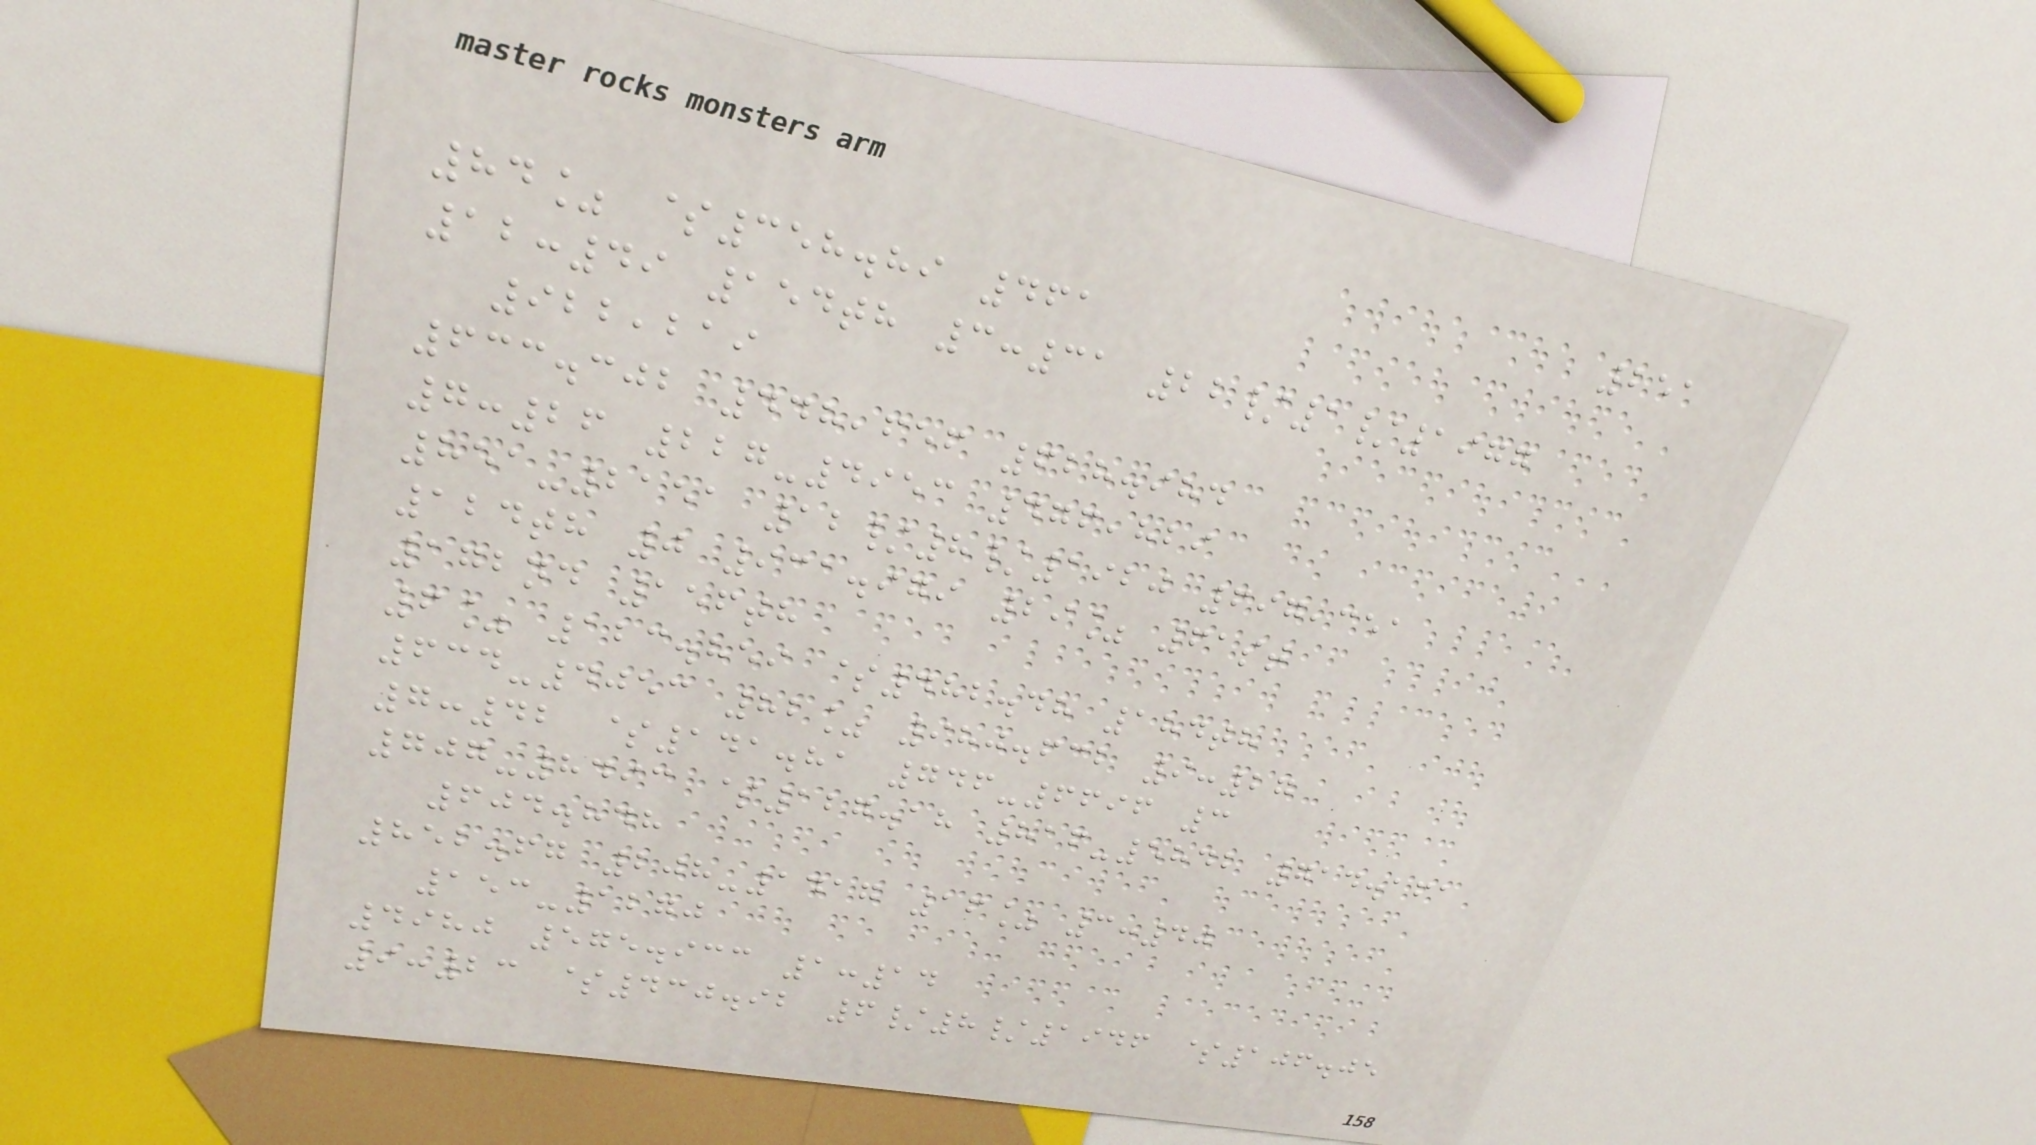251
84% $358.89 461
12:49 154th 3:31 22/1/1977
922,219
633.302 448,656 628.984
7:26 227-4953 476,829
851-2151 12/8/1920 697,351
124th 0 931.979 29% 61st
172nd 156th
6% 123.859 $482.48 184th
634-4053 82% 980.632 9:27
7:42 $141.81 746-6696 3
707-8493 $127.18 816-5842 714.161
604.848
852.67 208-1417 16% 3:40
153-1270
4980 575.933 1:14
9:23 $430.92 6/8/1946 $106.05
